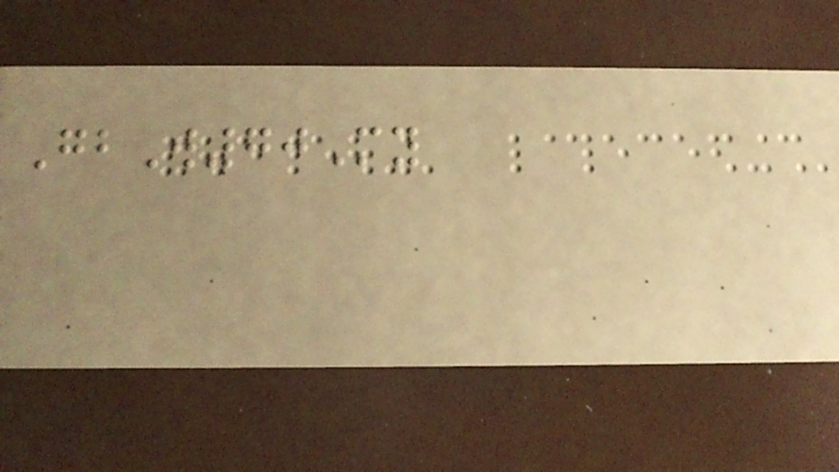GbW70My
